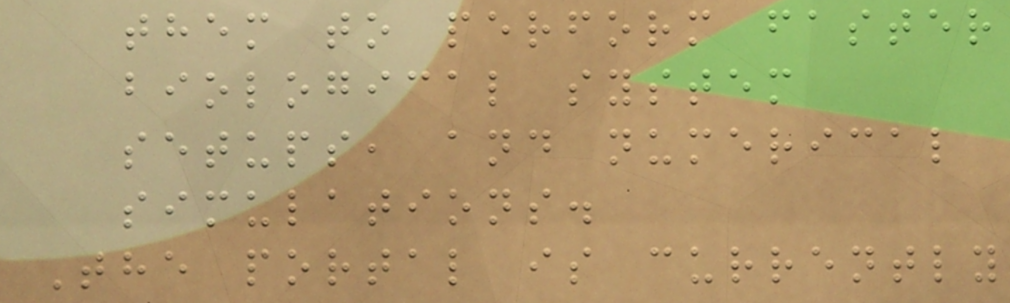them to perform faster
biological system
setups, and numerical
simulations.
The portal is currently
